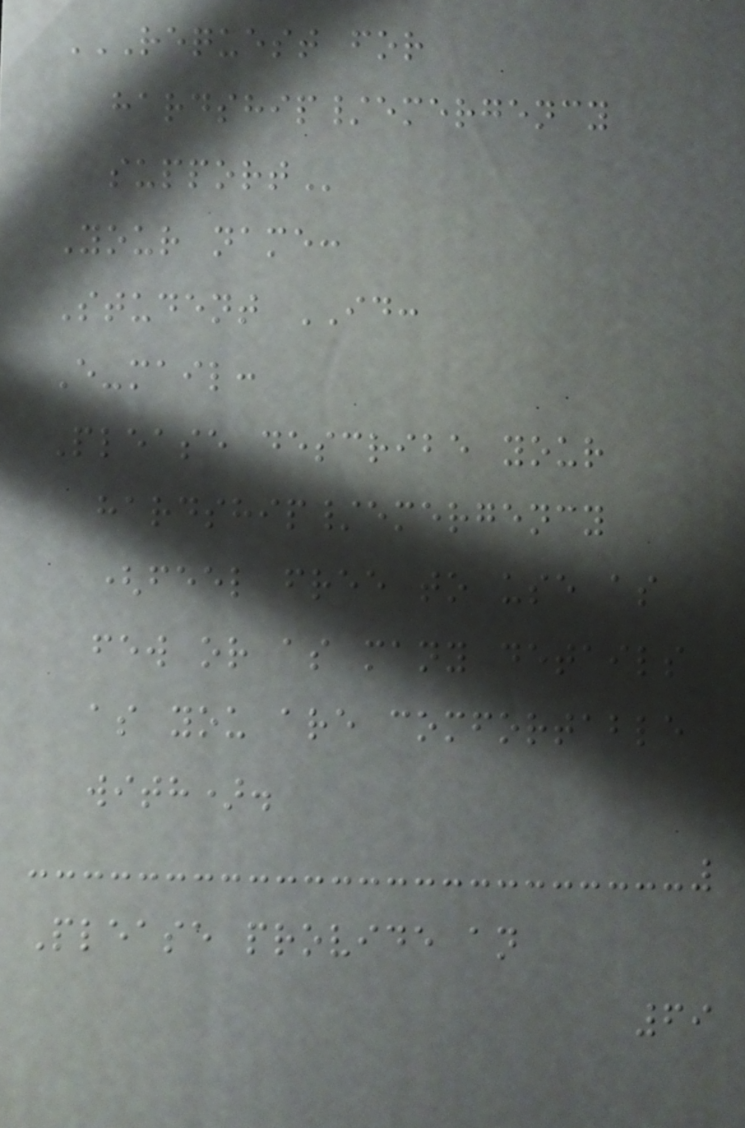REQUEST FOR
HARDSHIP/EMERGENCY
SUPPORT
Your name:
Student ID:
E-mail:
Please describe your
hardship/emergency
(feel free to use as
few or as many details
as you are comfortable
with).
Please provide an
69
